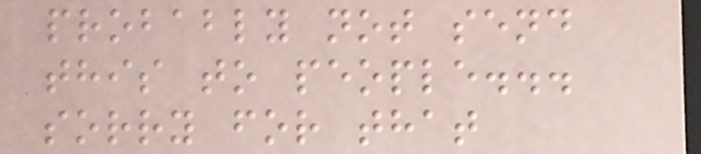probably not send
this to people...
sorry for that
